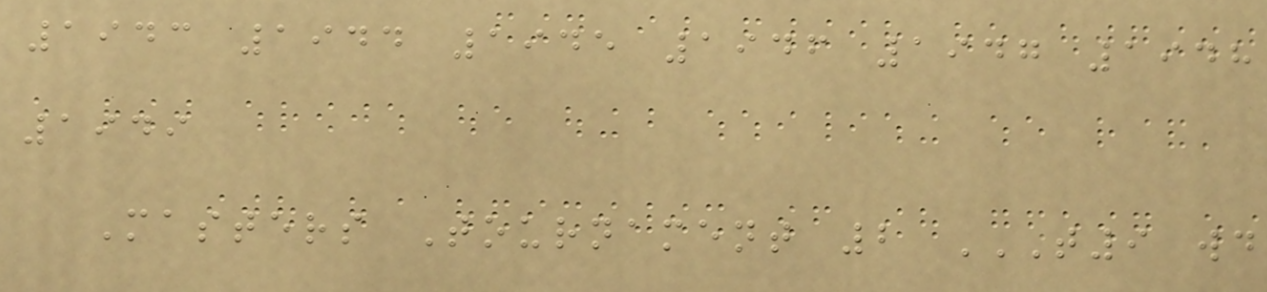1943 1944 1945 1946 1947 1948
1949
Masters Tournament 2 T9 WD
